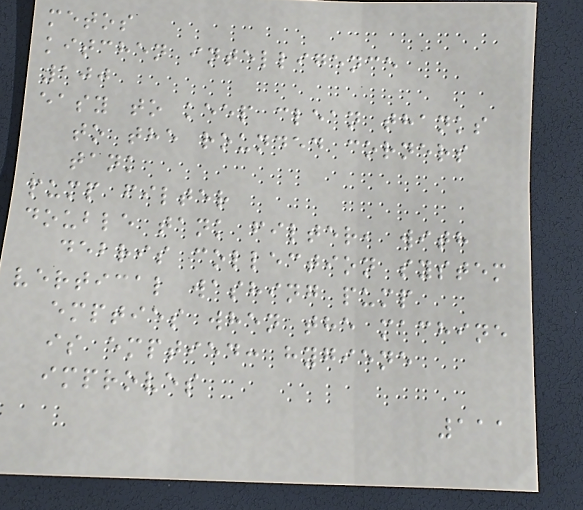metos
kitchen intelligence
100
easy to keep clean thanks
to the rounded corners
tank
pump filter
double tank filter, with
debris collection system
vertical washing pump
empties when the machine
is emptied: hygiene
improves
111
